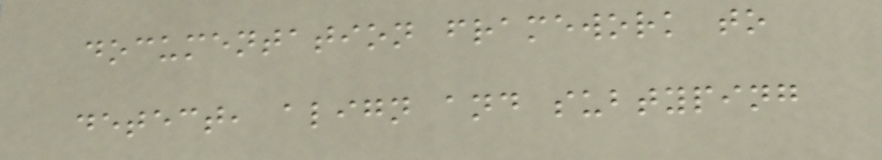documentation framework to
detect, align and subtyping
